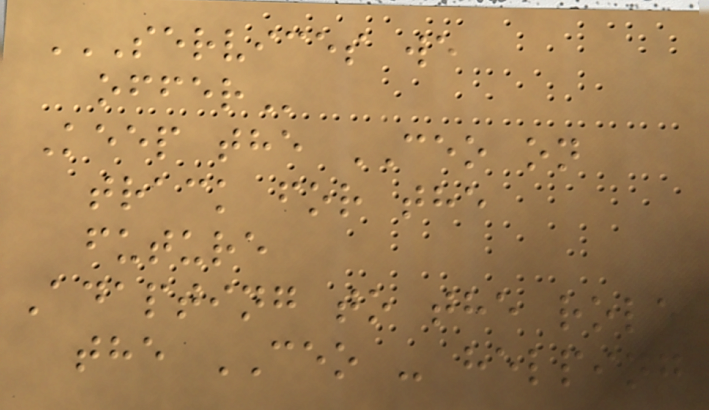SERVICES WE
OFFER
Keep the CEO on
track for the
future
Adapting to the role
the CEO - helping
